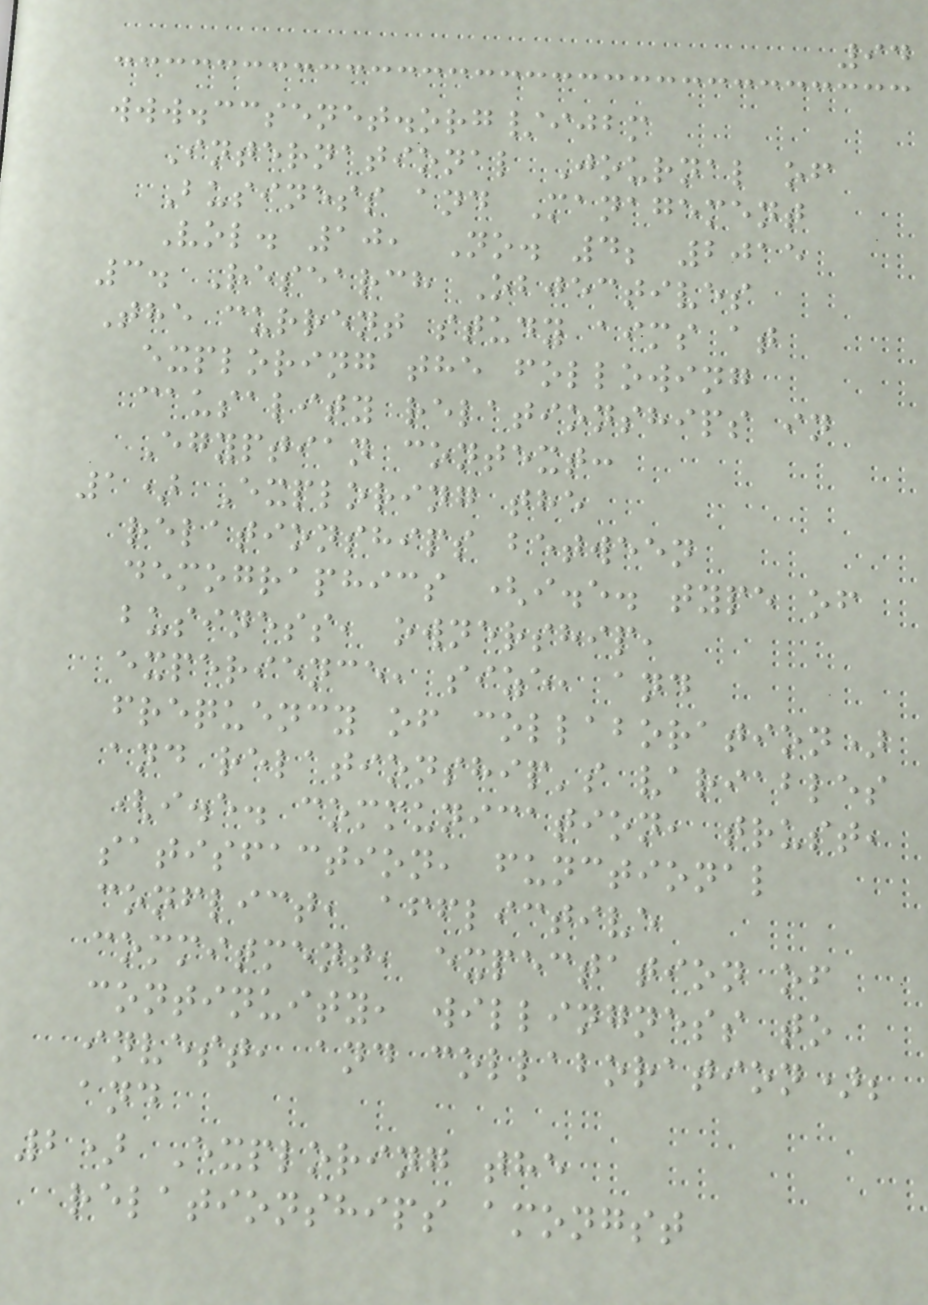94
www.ccsenet.org/ijbm
International Journal of
Business and Management
Vol. 10, No. 4; 2015
3. Research Objectives
The current study aims at
exploring the following
causality relationships in
Egyptian context:
1) Exploring the
relationships between
demographics (i.e. type of
business, ownership,
experience, size, and
frequency of collaboration)
and relationship's variables
(i.e. communication, trust,
satisfaction, functional
conflict, afflictive
commitment, expectation of
continuity, willingness to
invest, and collaboration);
and
2) Exploring the
relationships amongst
